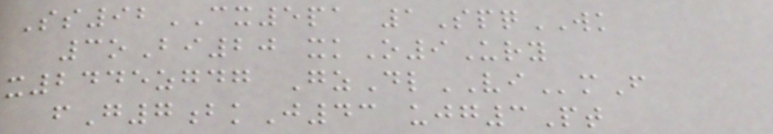Ss92CX5pa 1SpqWK
3oBi20 xkO9Ury
x2445zgdg GzDlVImF
fG7bkJ43 ujg3Pt
